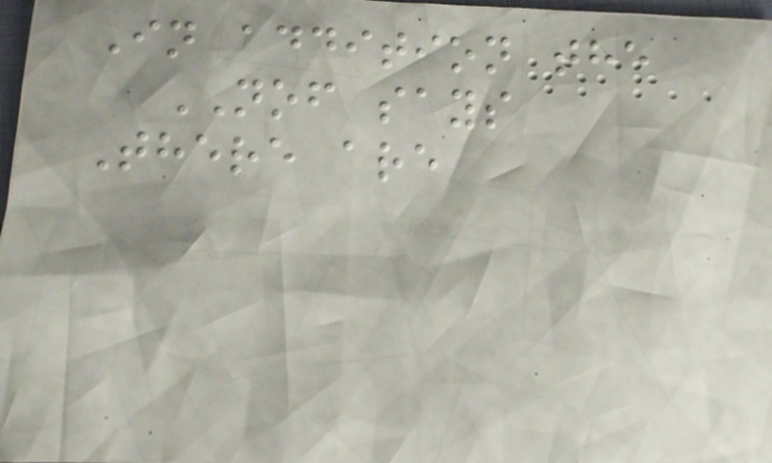In addition the
NOF says
There are
